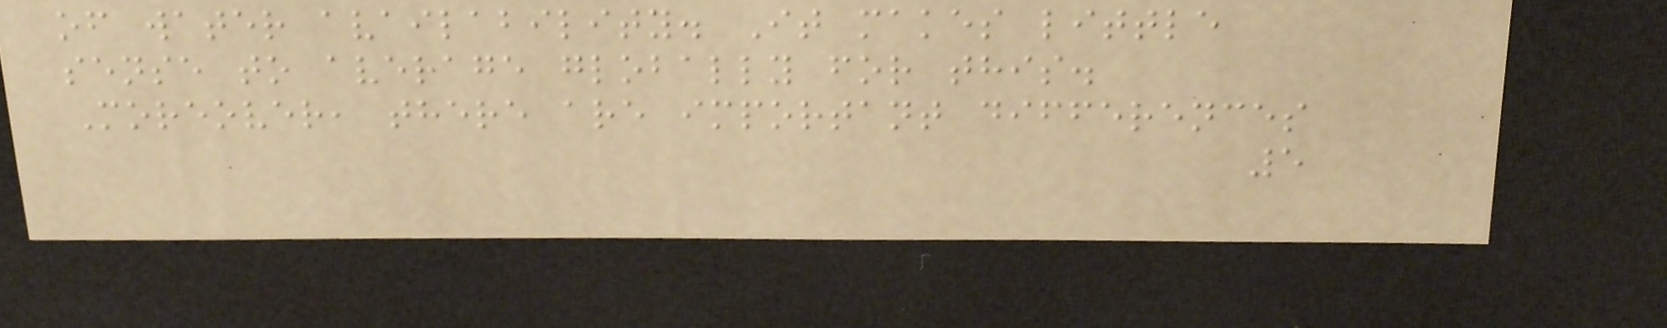of water availability. It makes little
sense to average globally for this.
Moreover, there are important differences
5
